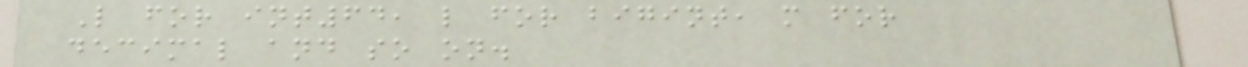L for int64, l for bigint, m for
decimal and so on.
